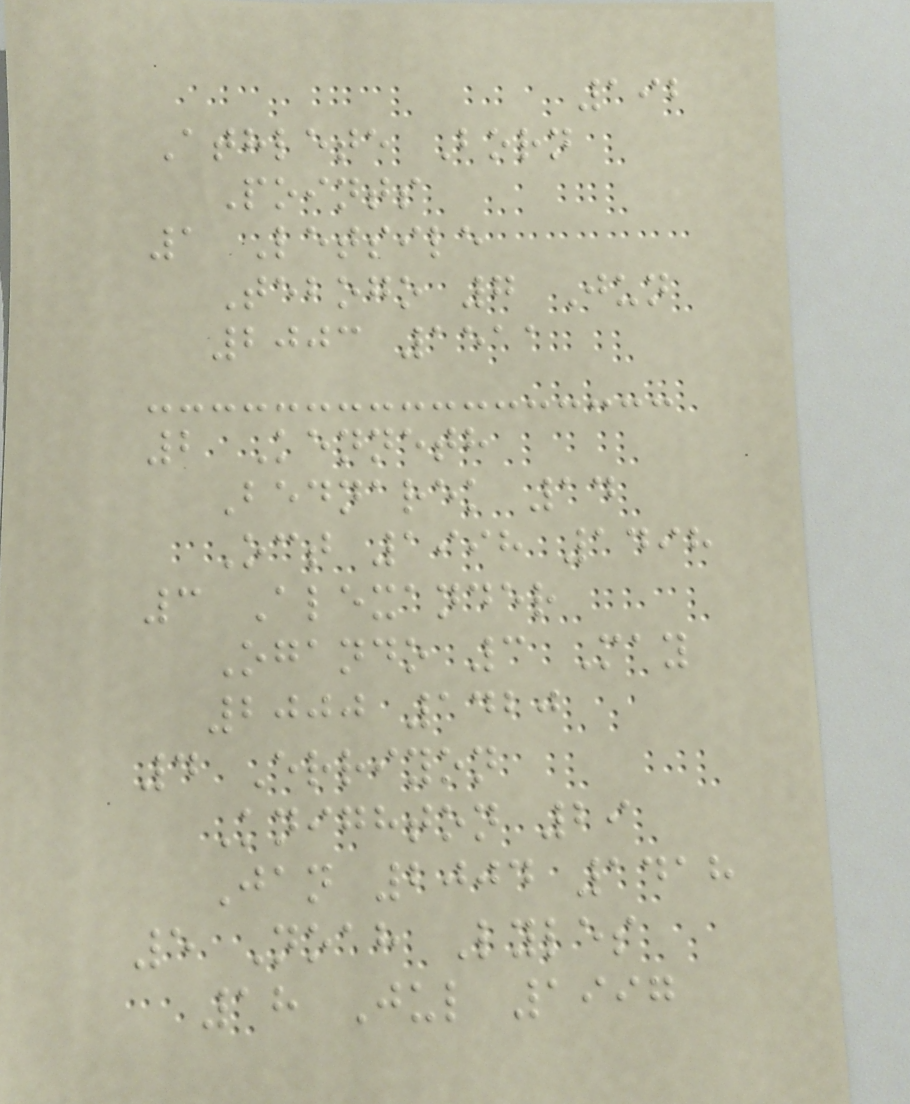192
Athlete Born
Points
1 Letsile
Tebogo 7 Jun
2003 1511
2 Kenneth
Bednarek 14
Oct 1998 1498
3 Alexander
Ogando 3 May
2000 1420
4 Erriyon
Knighton 29
Jan 2004 1418
5 Noah Lyles
18 Jul 1997
